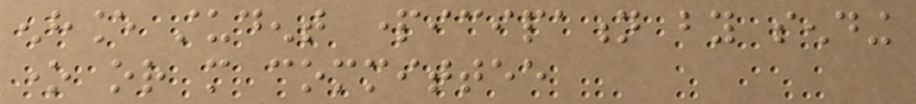enhance student participation by sending
one or more committee
